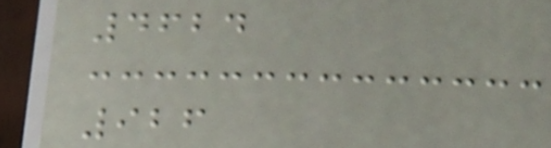4624
926
